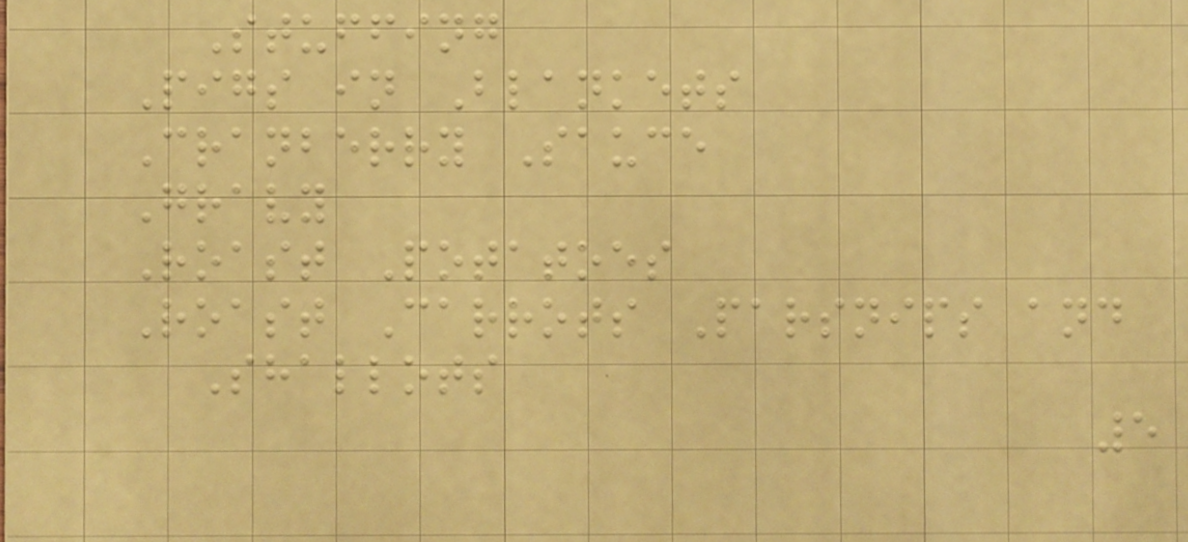Stuffing
Pigs in Blankets
Cranberry Sauce
Gravy
Roast Potatoes
Roast Carrots Parsnips and
Shallots
5
